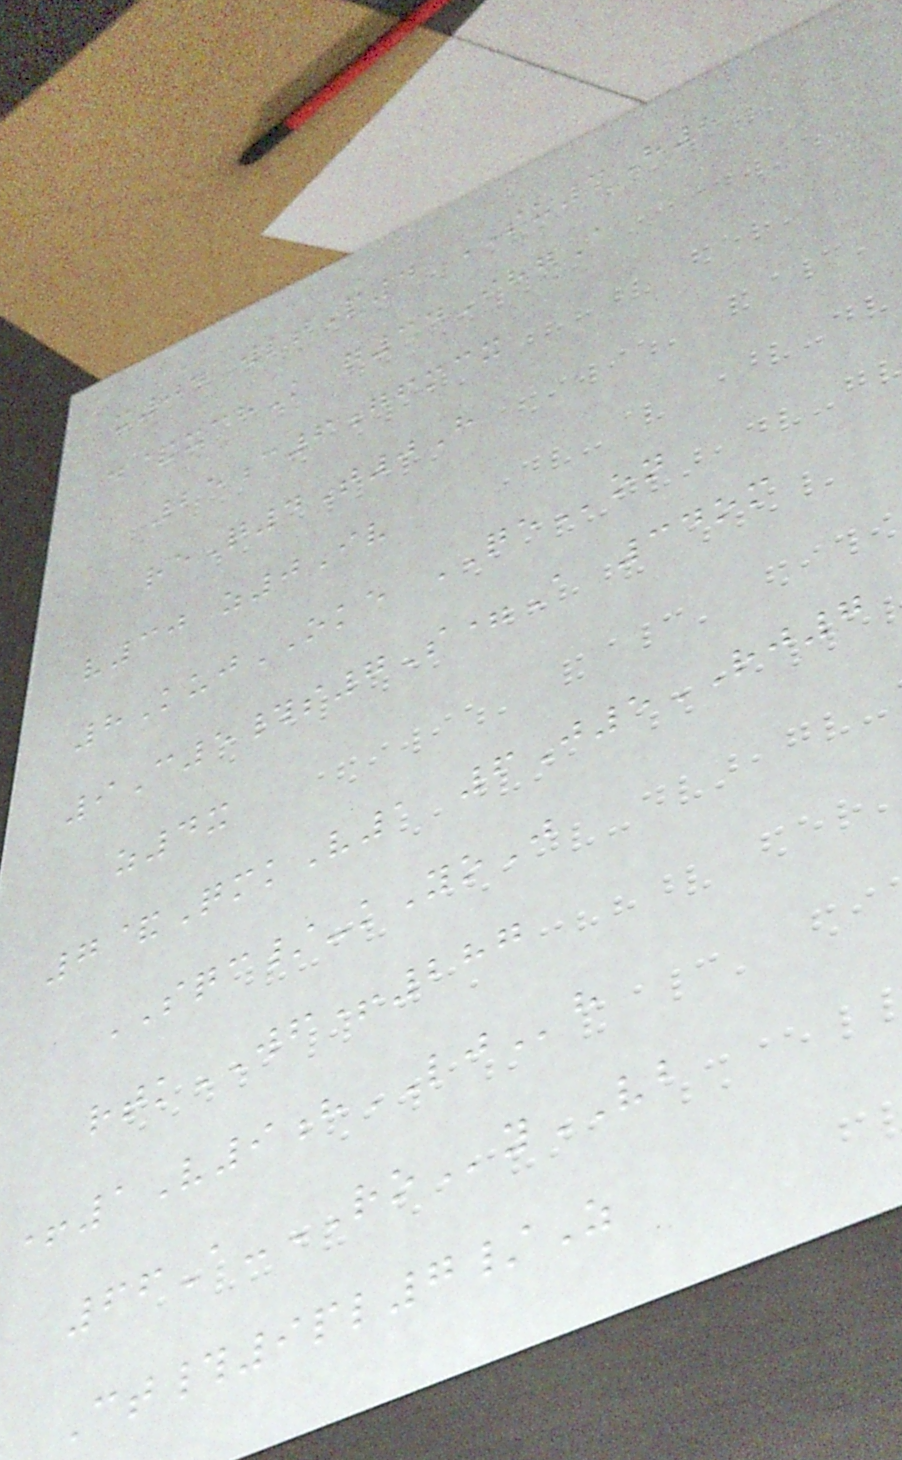x04 wltP4 SU3H2
d&xchK q34IhgA
25c6gfmcx
reQ4T0H
v30 z0Iv
8KujOKE QEon
9C5#s7S=A 34om
z4x
7&QmkV1 6J5RJ7
SQC/-kYoJ
rtkWF+287
+1V9hLJh
66A-ROyVB
Ct#9pl7/Z
